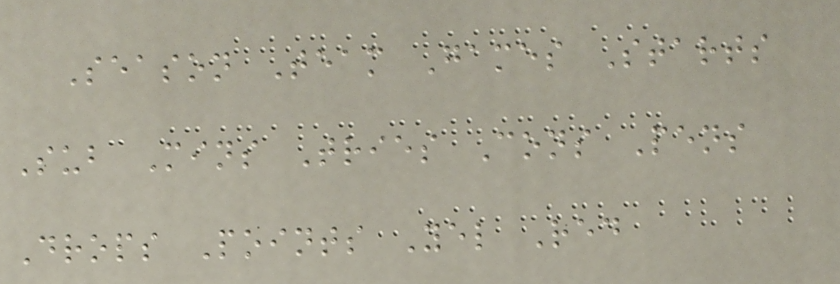Season Team Games Starts
Sub Mins Tries Cons Pens
Drops Points Yel Red
